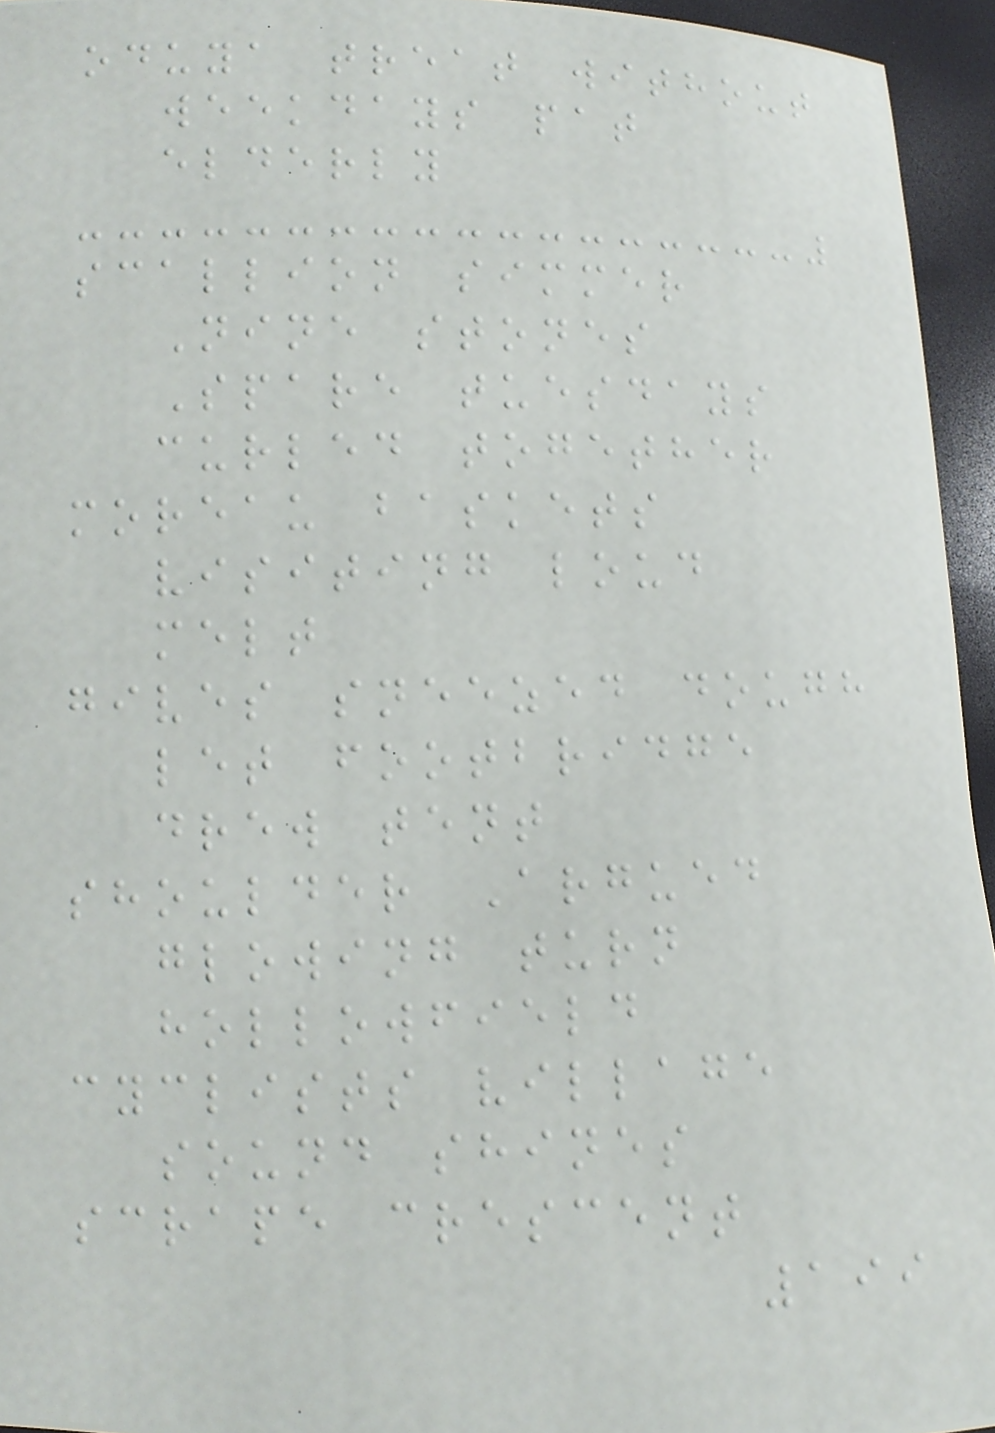oduya treat without
weekdays pat
elderly
scallion simmer
Nine stones
Spare tuesdays
curled together
moreau baskets
visiting loud
melt
gives sneezed dough
let footbridge
drew tent
shoulder Argued
glowing turn
hollowfield
cyclists village
sound shines
scrape crescent
199
